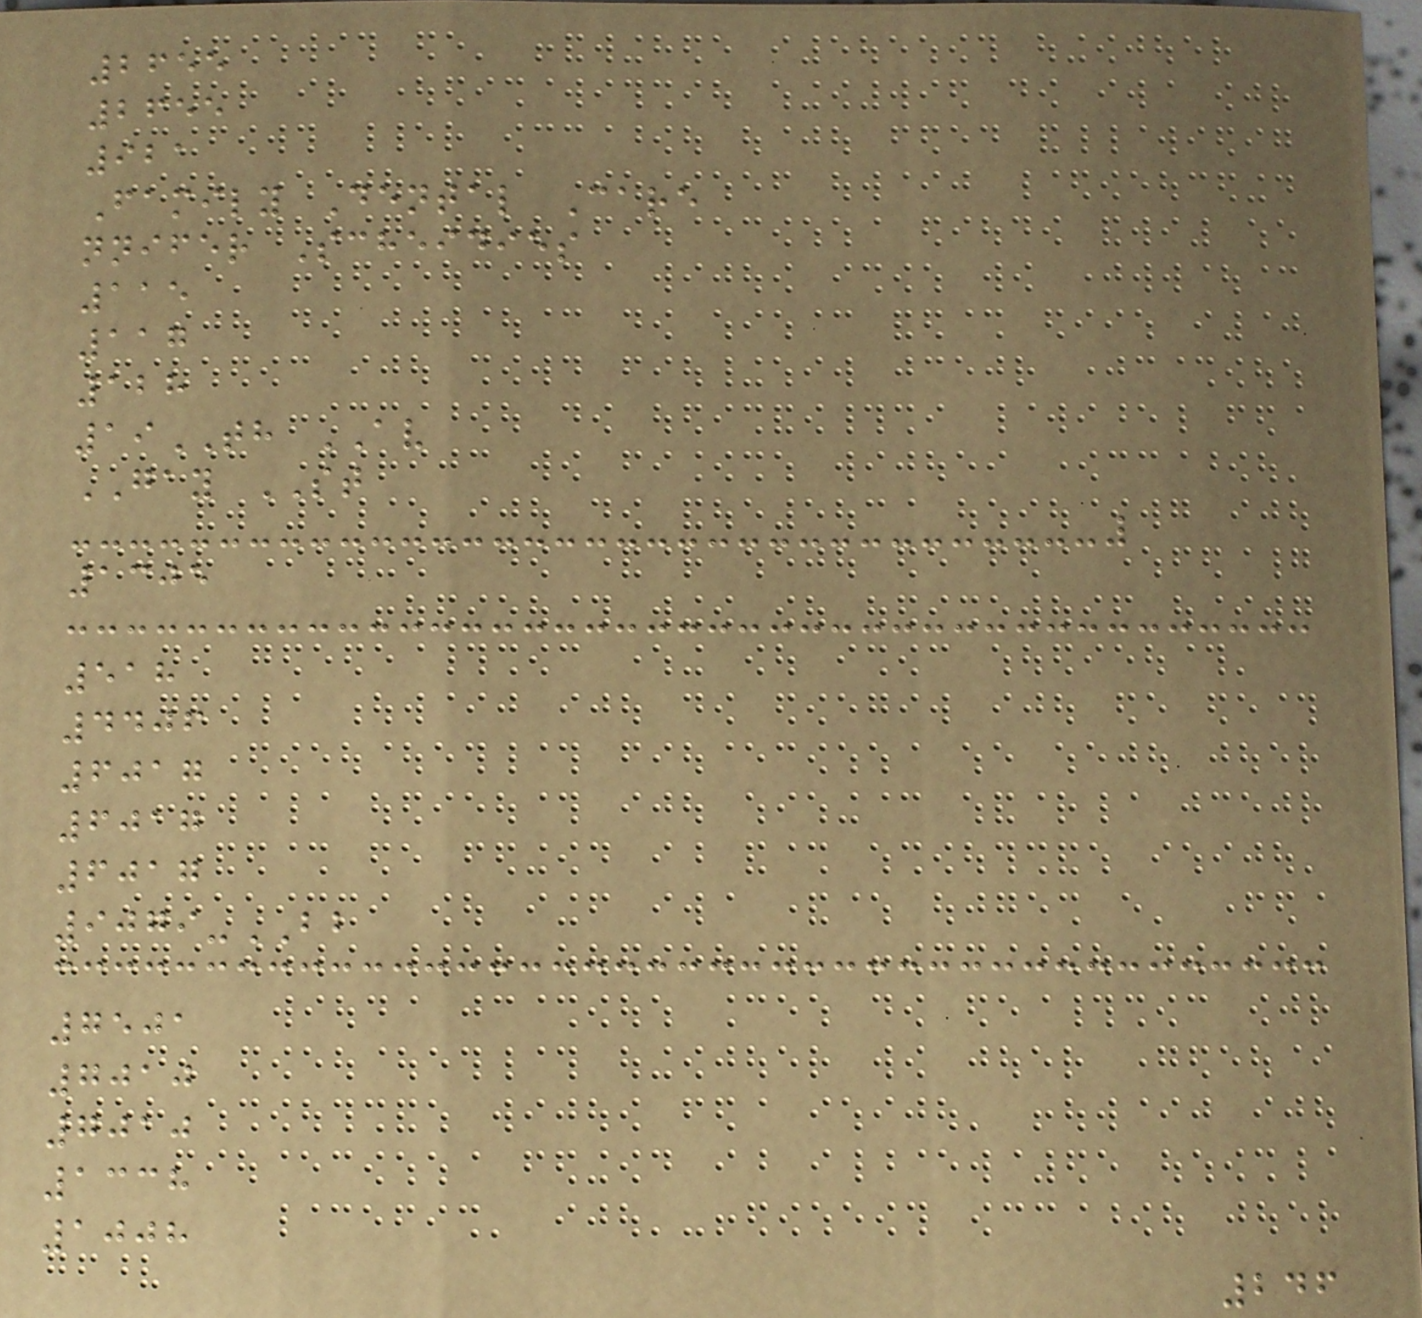2655
2655
921
Family Dental Care
nnifer Scheidies
115
117
128
19TH AV
GAY ST
1305
518
4406
6017
6017
6017
9079-BB
7501
7010
7010
1338
1008
246
